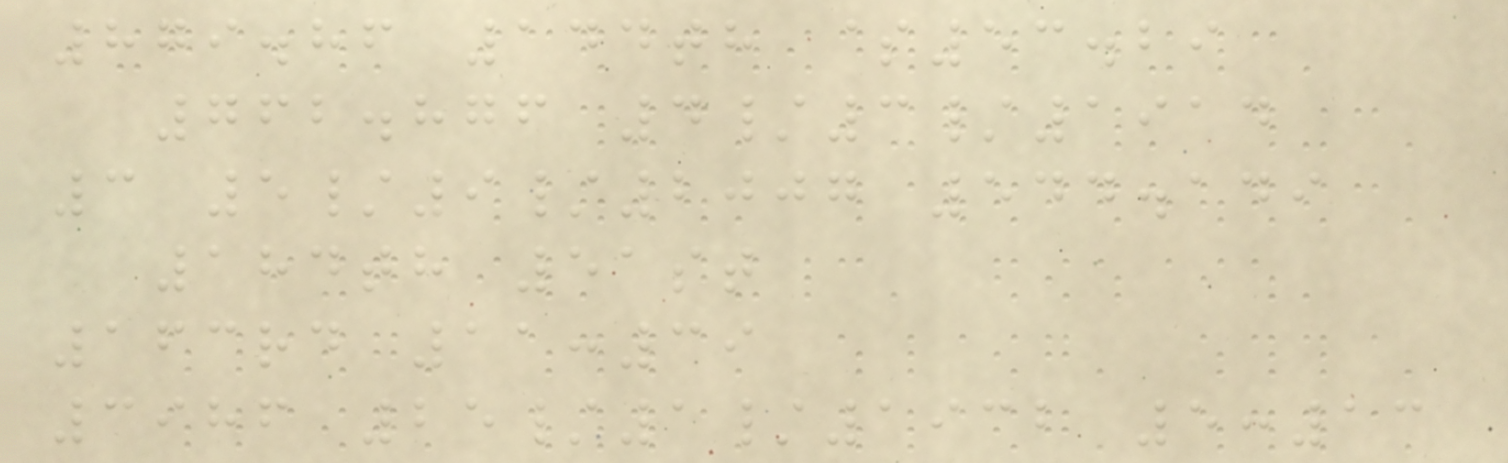879.86 144th $53.29
762.876 4/3/1914
3 5/9/2007 544.149
184th 51st
163rd 11:39
3986 25/1/1932 5:13
